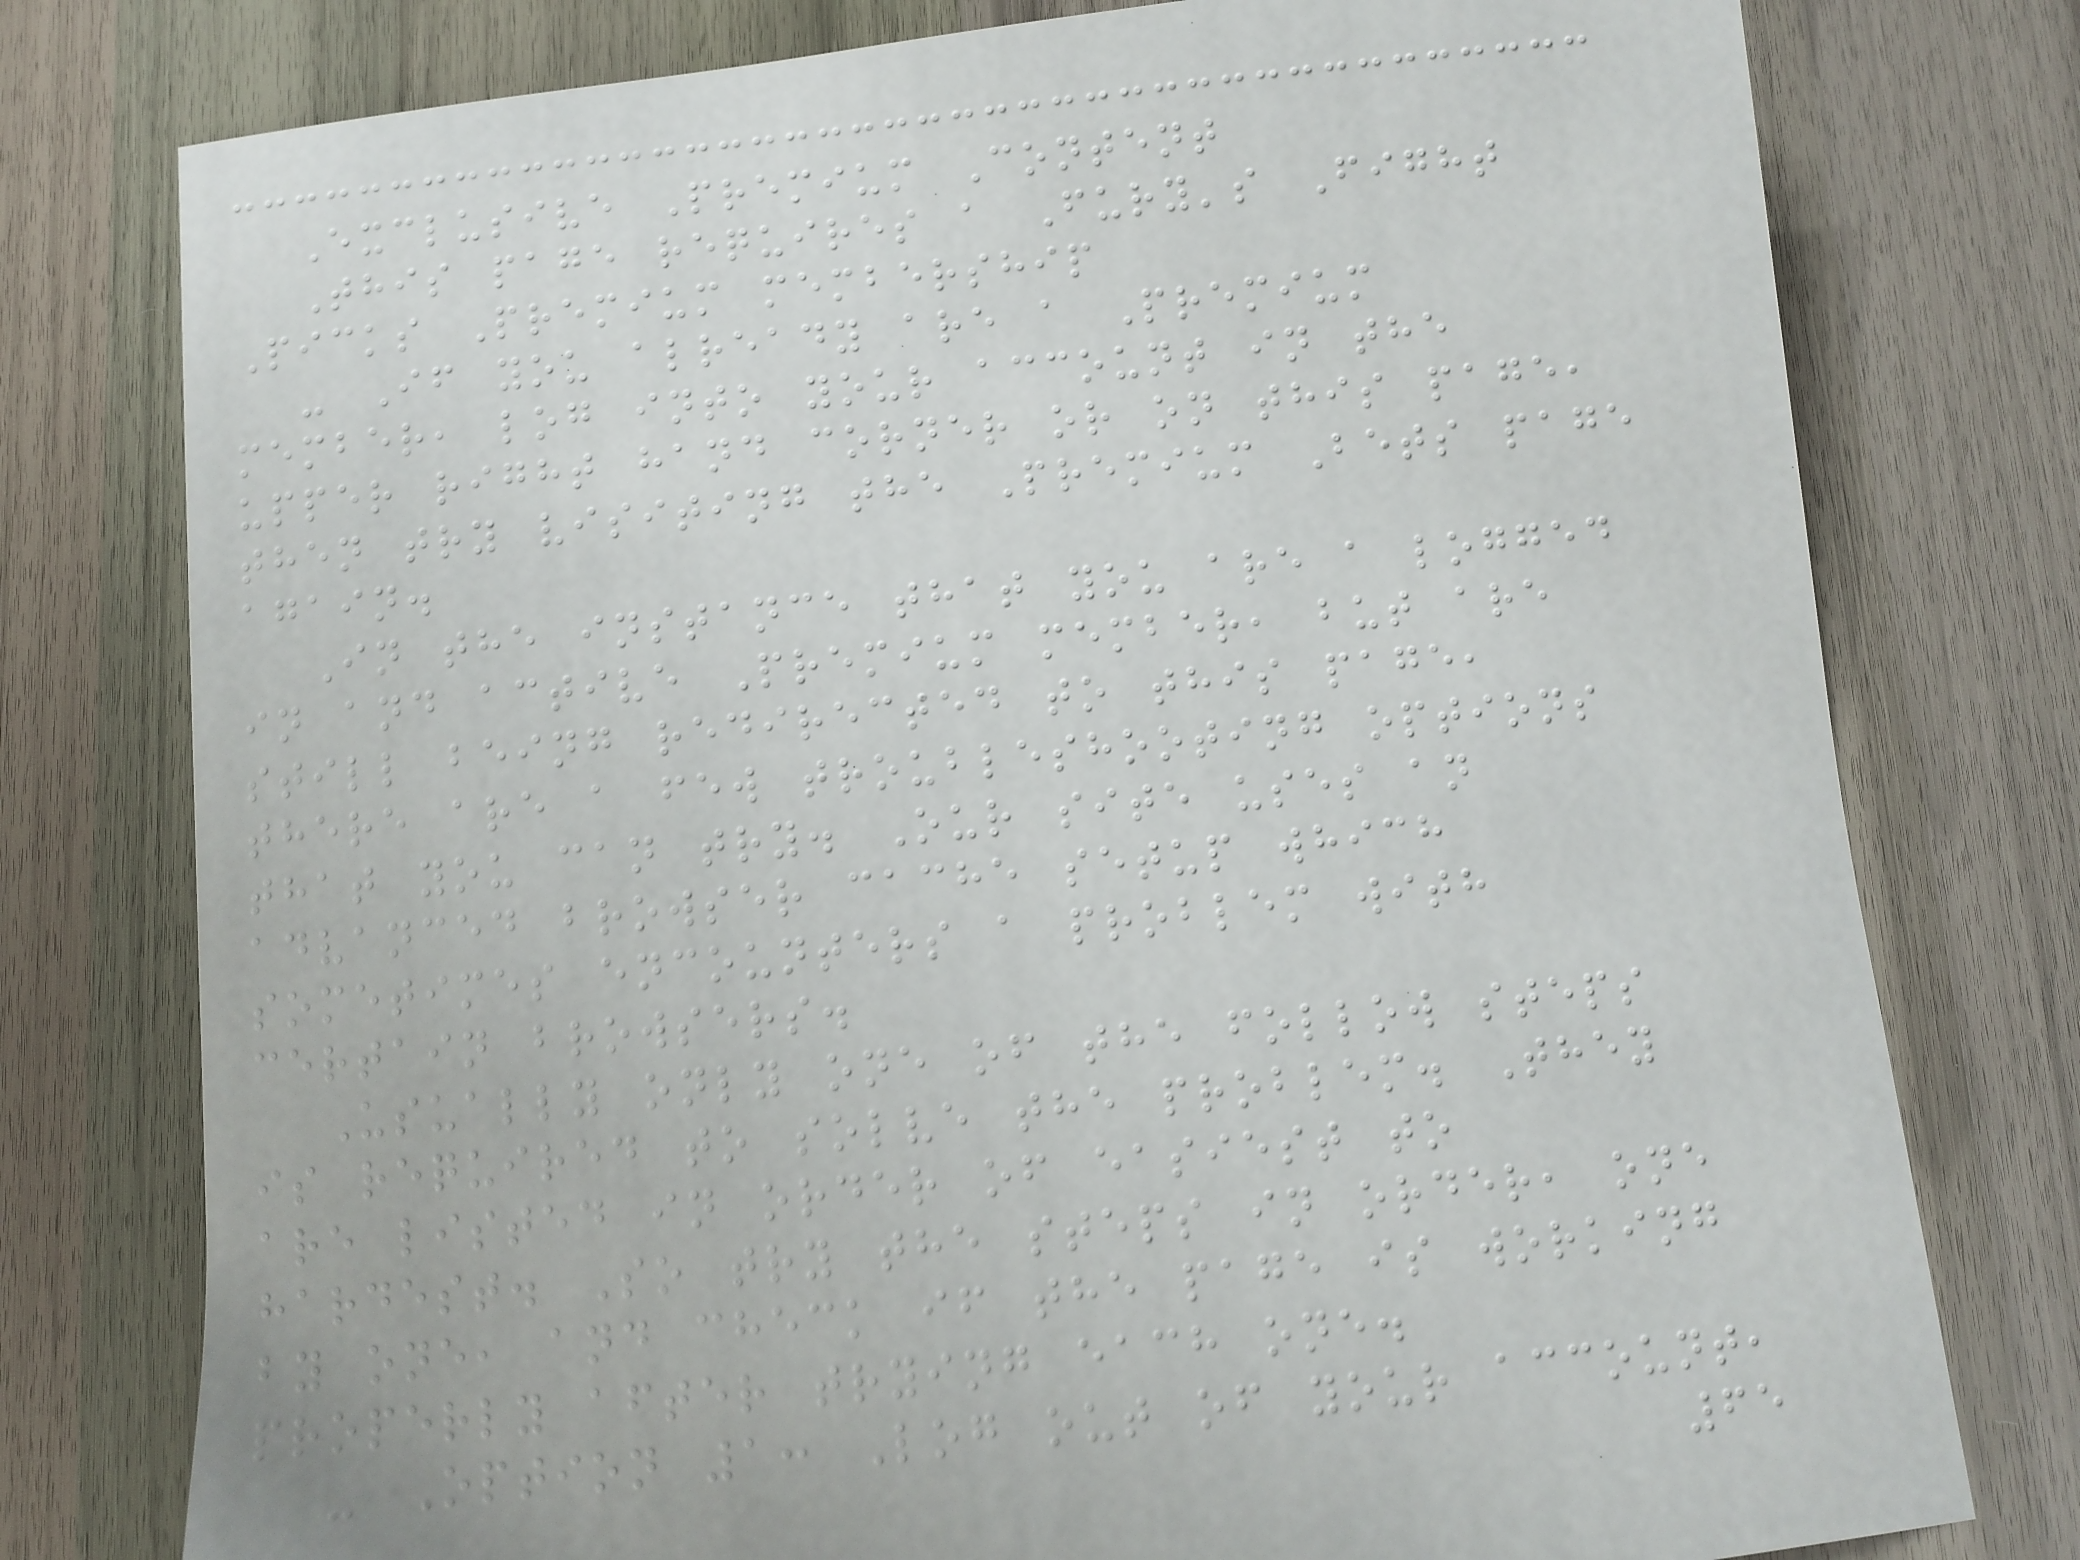Exclusive Premium Content
This page requires a Fury's Fight
Picks Premium membership
- If you already are a Premium
member, log into your account in the
upper right hand corner or on this page,
then try visiting the Premium Bets page
again.
In the instance that you are a logged
in and active Premium member, but are
still being redirected to this page,
there are a few troubleshooting options
that you can try. Our site uses an
advanced browser cache setup which
sometimes encounters a problem with
certain browsers.
Usually only one of the follow steps
is required to solve the problem. They
are listed in order of easiest to
hardest. So try the steps in order, one
by one, and check if the page is working
properly after trying each one.
- Option 1: Log out of your account,
65
